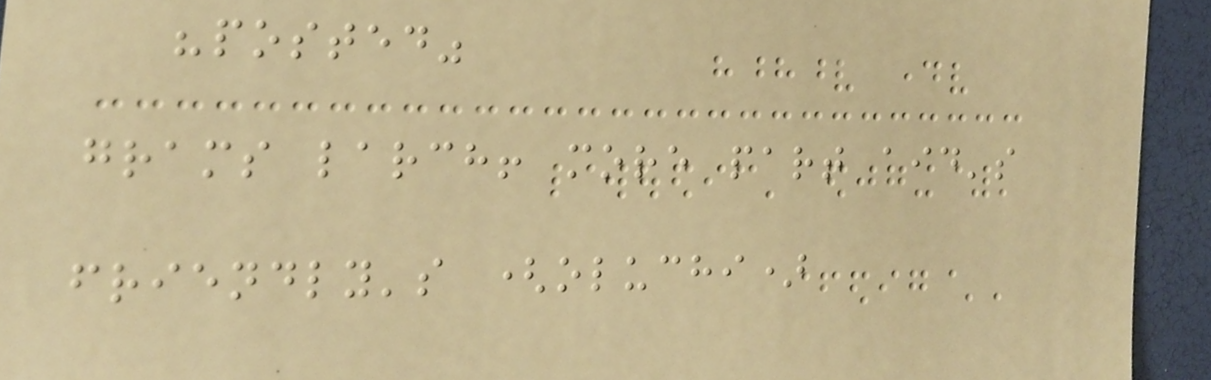"posted"
grams larch! more part aid's
friendly's (oluchi)
